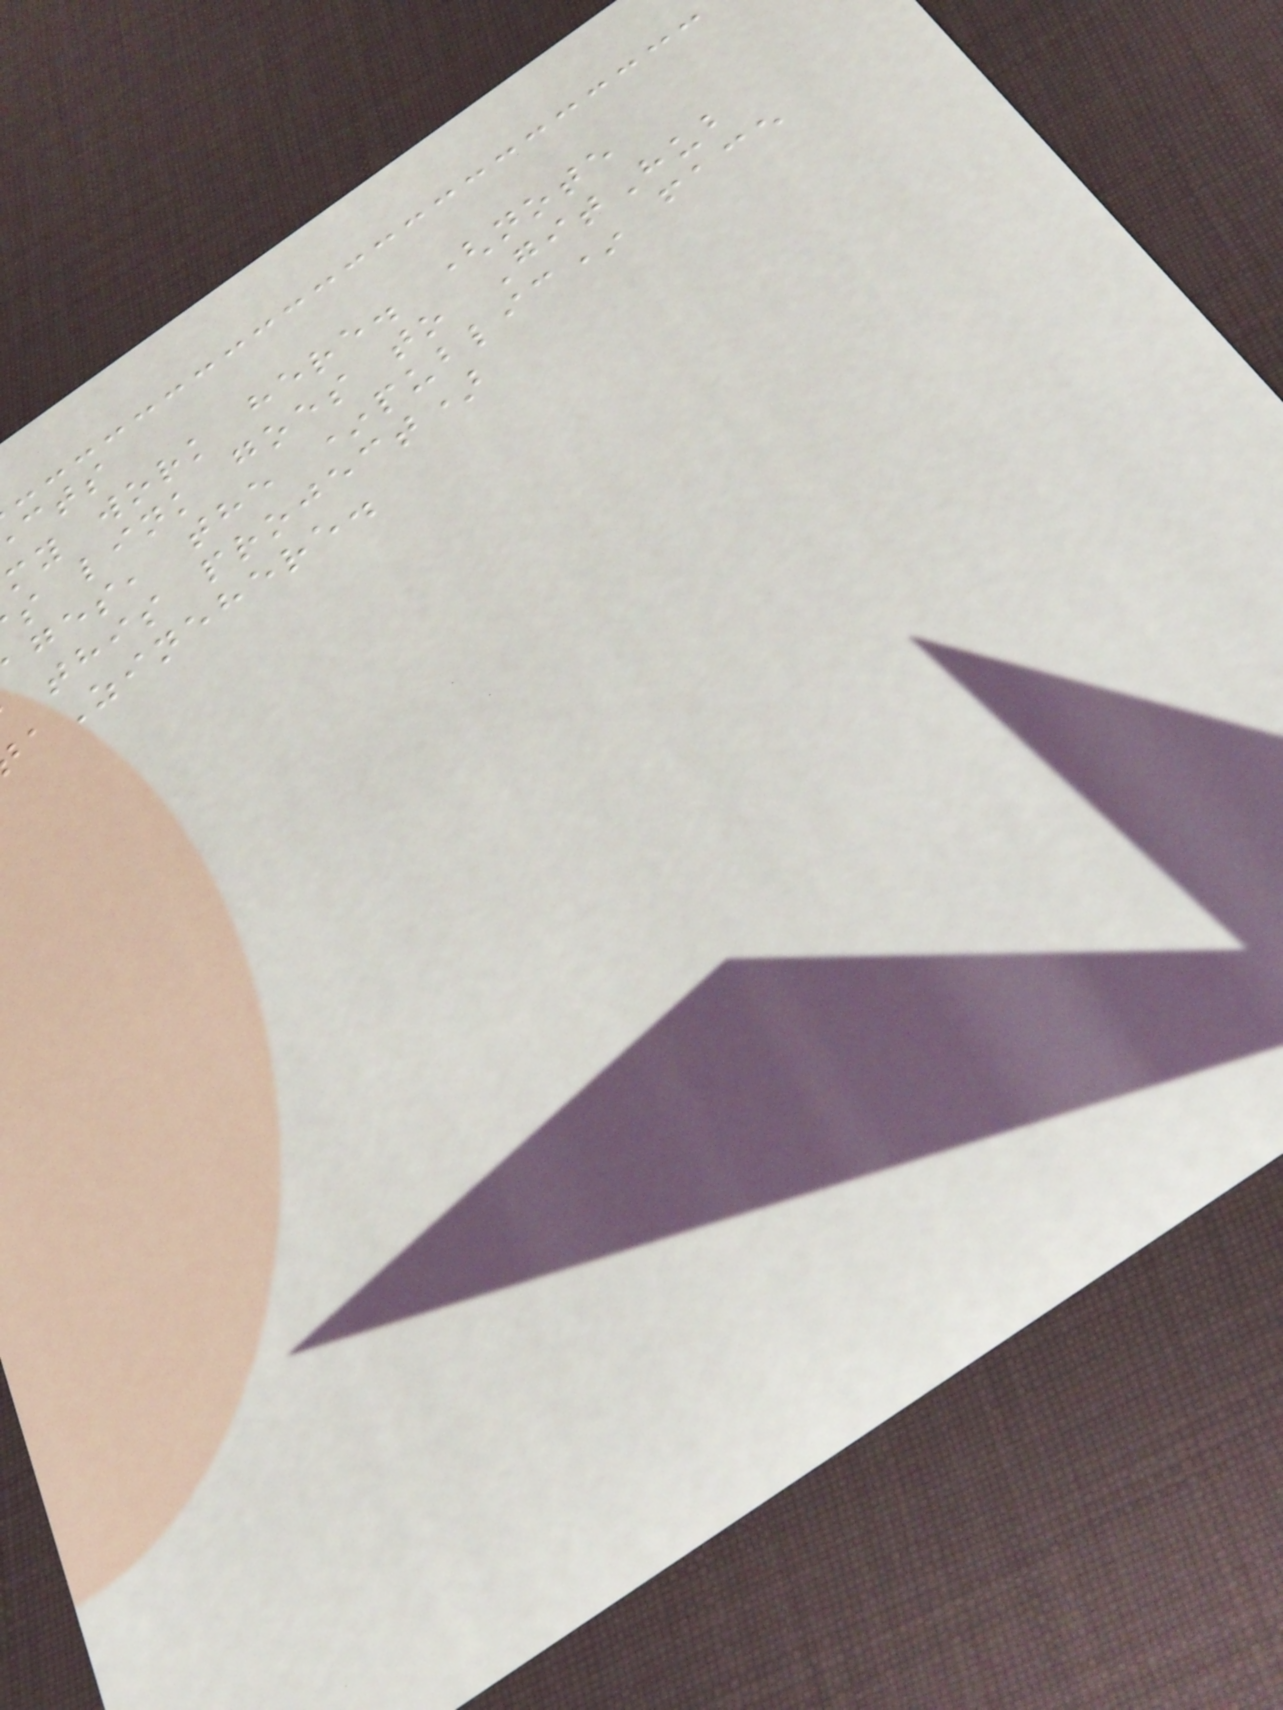my work here. (note
s link goes to GitHub
ges, the *public* face
this project)
aZinehere.
